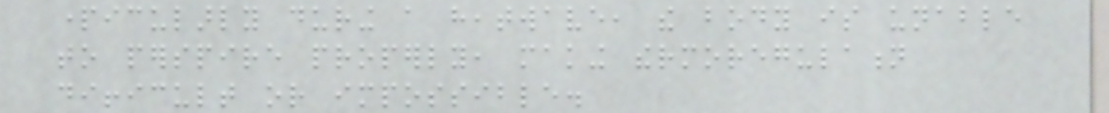particularly during a heatwave, the body is unable
to perspire properly, making thermoregulation
difficult or impossible.
